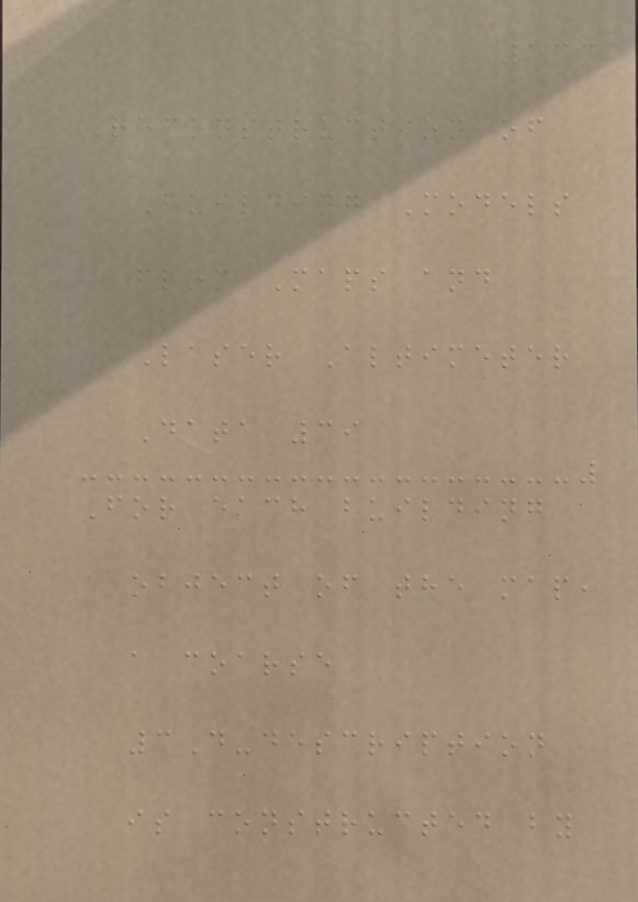133
Reconstruction of
Building Models
from Maps and
Laser Altimeter
Data 39
For each building
object of the map,
a coarse
3D-description
is constructed by
